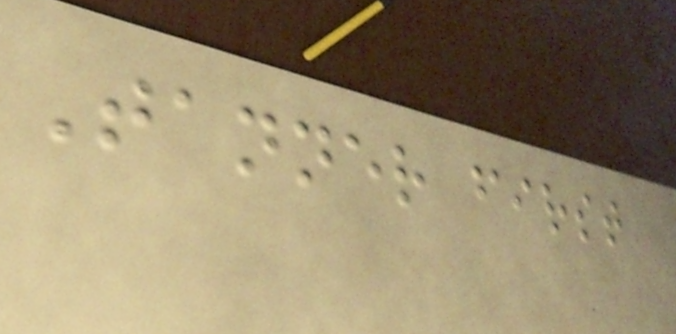Tanner first
